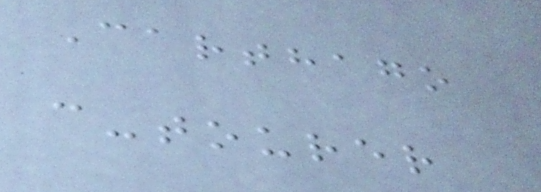Carthago
c-tourer
